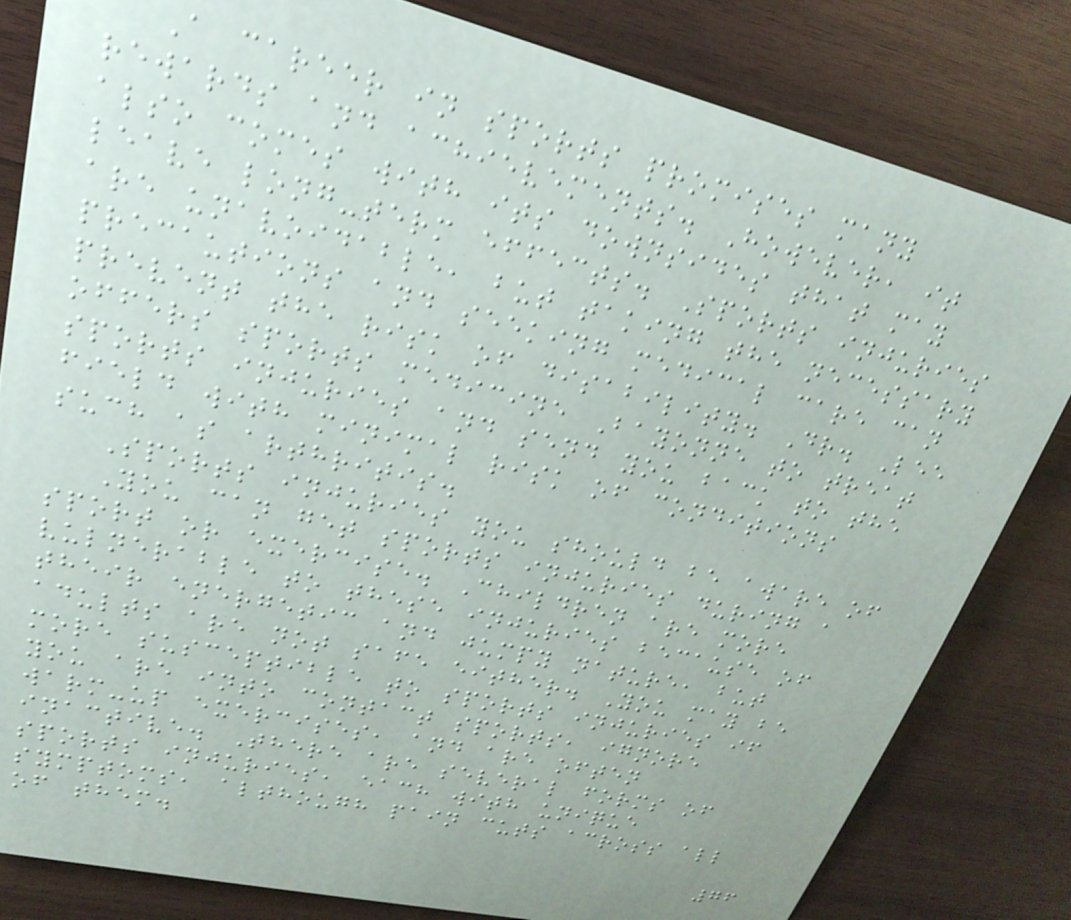A career in sports promises many
rewards and achievements. However, it
also comes with its downsides that may
leave long-term effects. Sports injuries
are unavoidable, but taking the necessary
precautions and seeking medical care can
prevent the risk of disability. Dr. Lee
offers sports medicine Bayonne to treat
sports injuries and send you back to the
field with minimal risk of conditions
such as arthritis.
Sports injuries you should be aware of
You can get sports injuries during a
sport or exercise. Children are more
vulnerable to these injuries because of
their energetic and jumpy nature, but
adults are not safe either. You may be
more susceptible to sports injuries if
you are into contact sports, ignore
warm-up exercises, and are often
inactive. There are several forms of
sports injuries, each with unique
symptoms, although pain cuts across all
of them.
76
